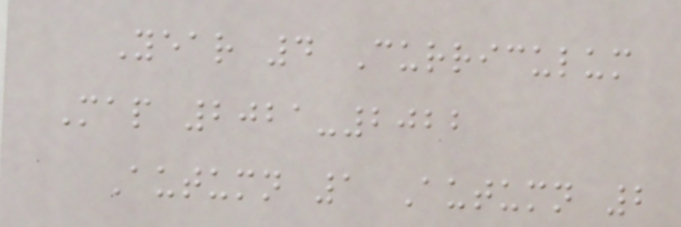Year 4 Curriculum
Map 2021-2022
Autumn 1 Autumn 2
